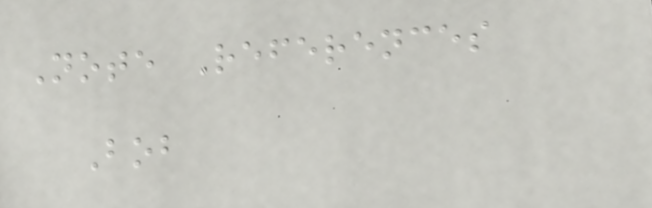Note References
Bob
